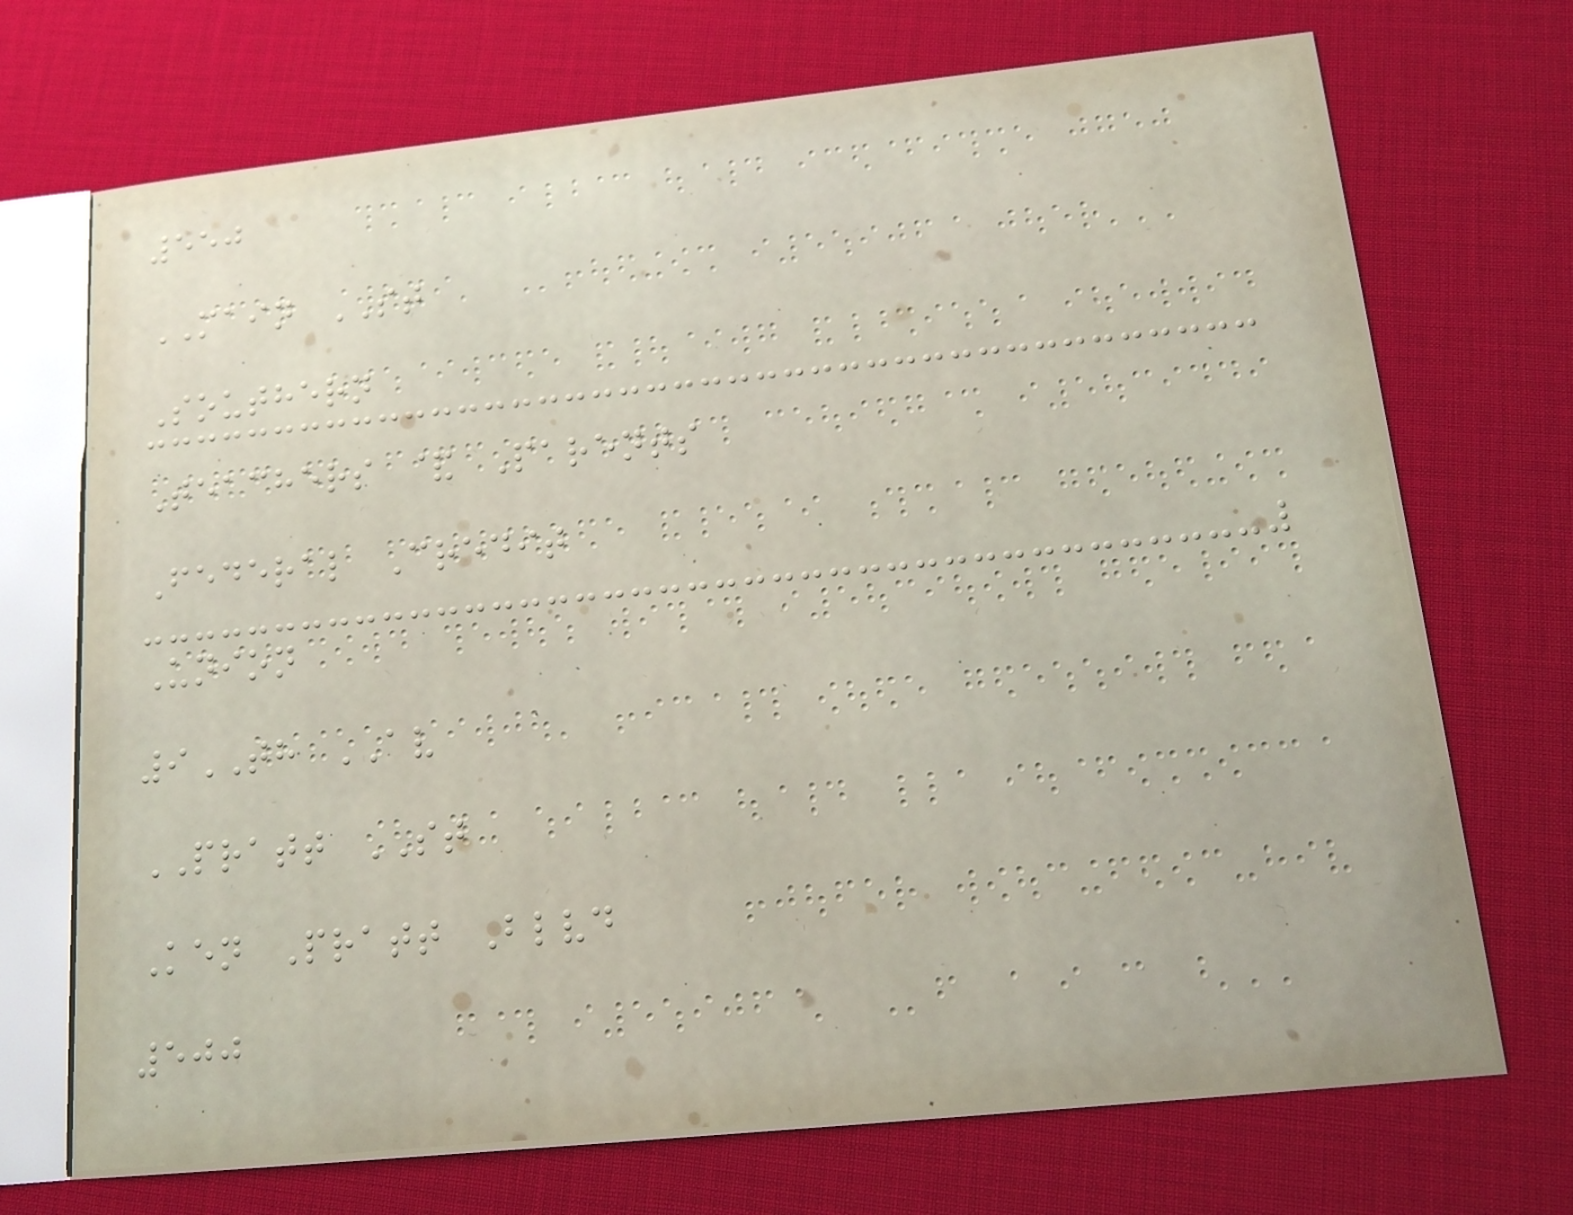550
MAIN ST
Southern
Teachers & Parents
Federal Credit
Union
9TH AV
PRATT ST
Ken Pratt Blvd
500
